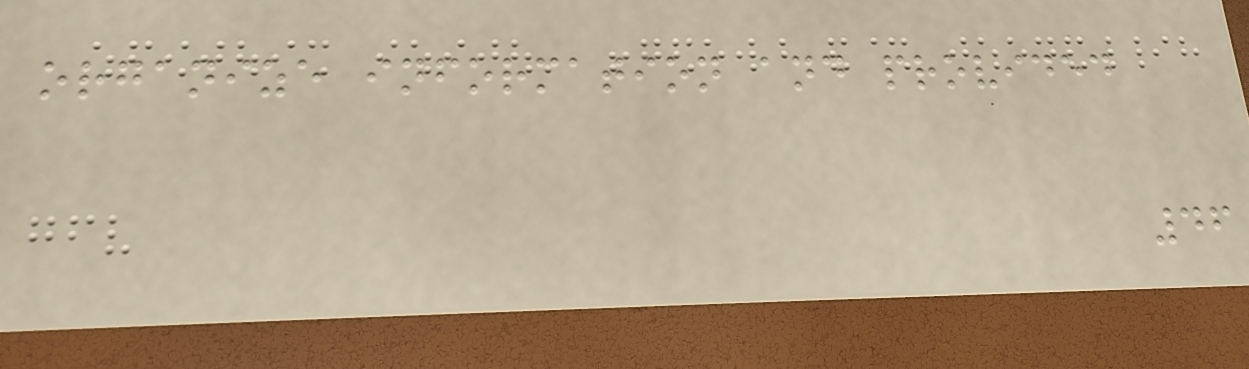organize information and provided
46
